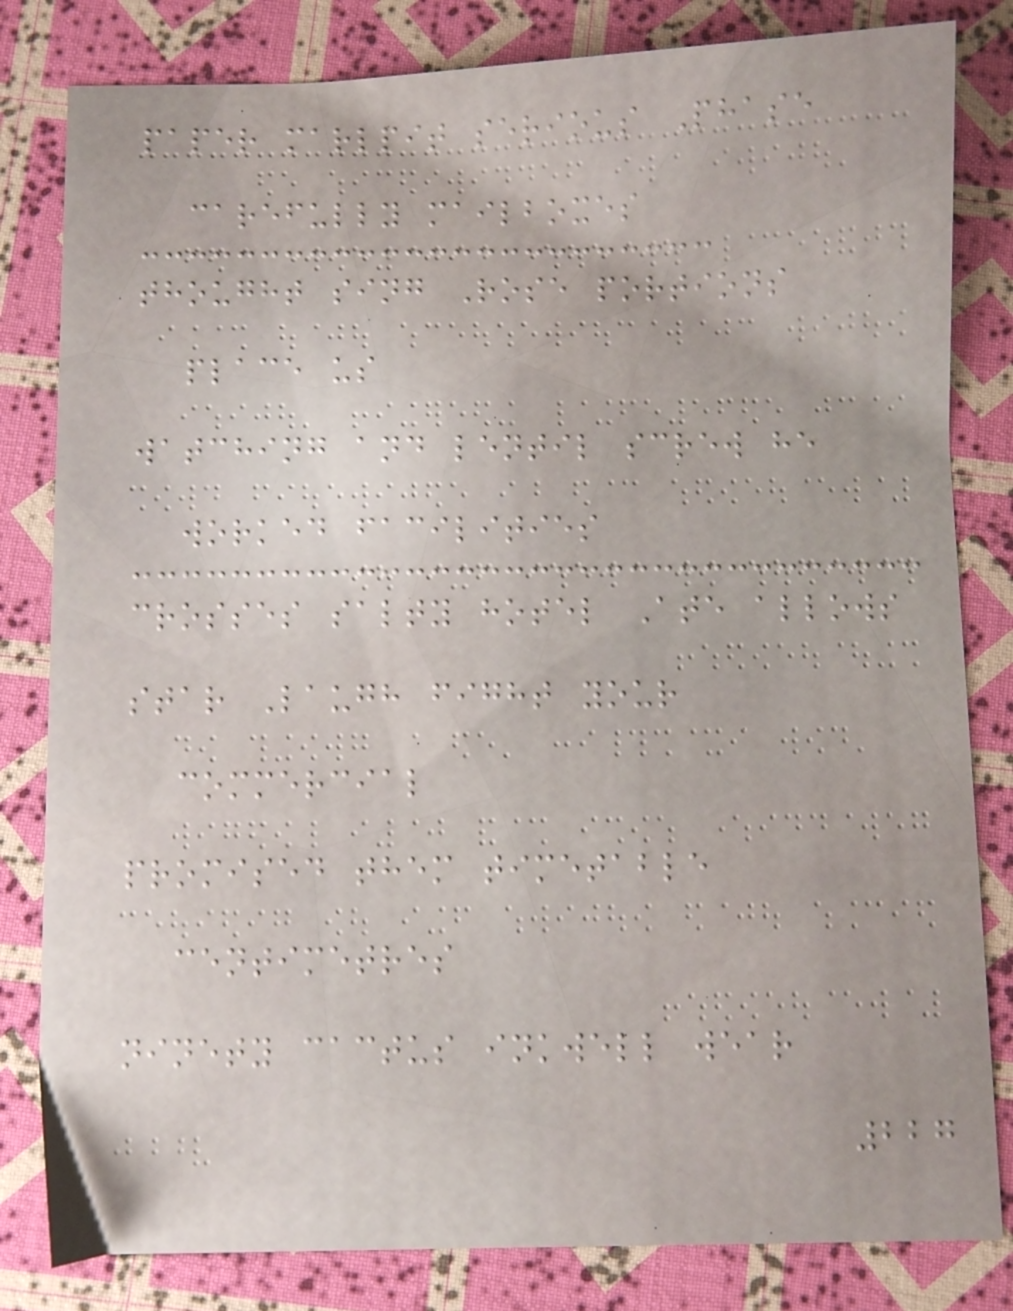paper marlpit serious Phase
carefully mailboxes
thought sing Rose portions
place us
watching and lentil screw he
worked facilities
crosses salty hotel Ate allows
star Laugh fight your
commercial
promised them timetable
centimetres
ninety cactus inkwell wear
227
